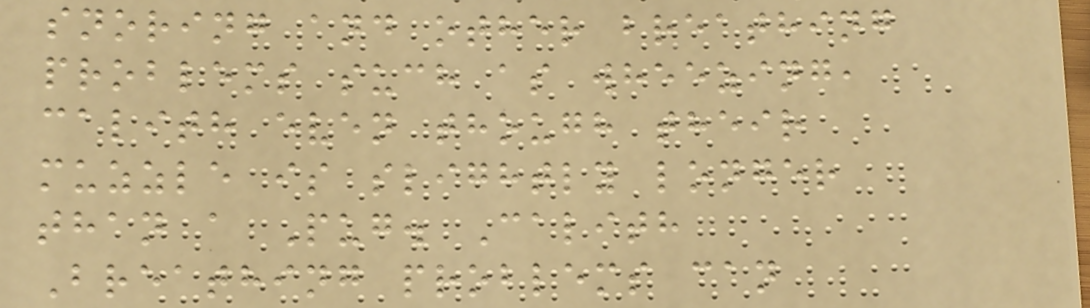snoring and other breathing
problems such as wheezing,
calith even though their
muzzle is slightly longer
than a Pug. Calith
Breathing problems can
